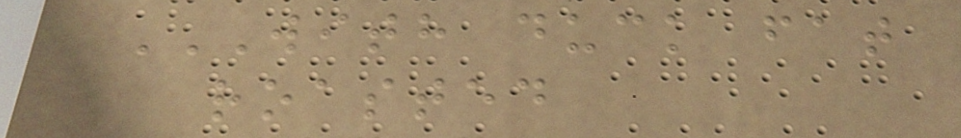WITH DUCK FAT
ROASTED
